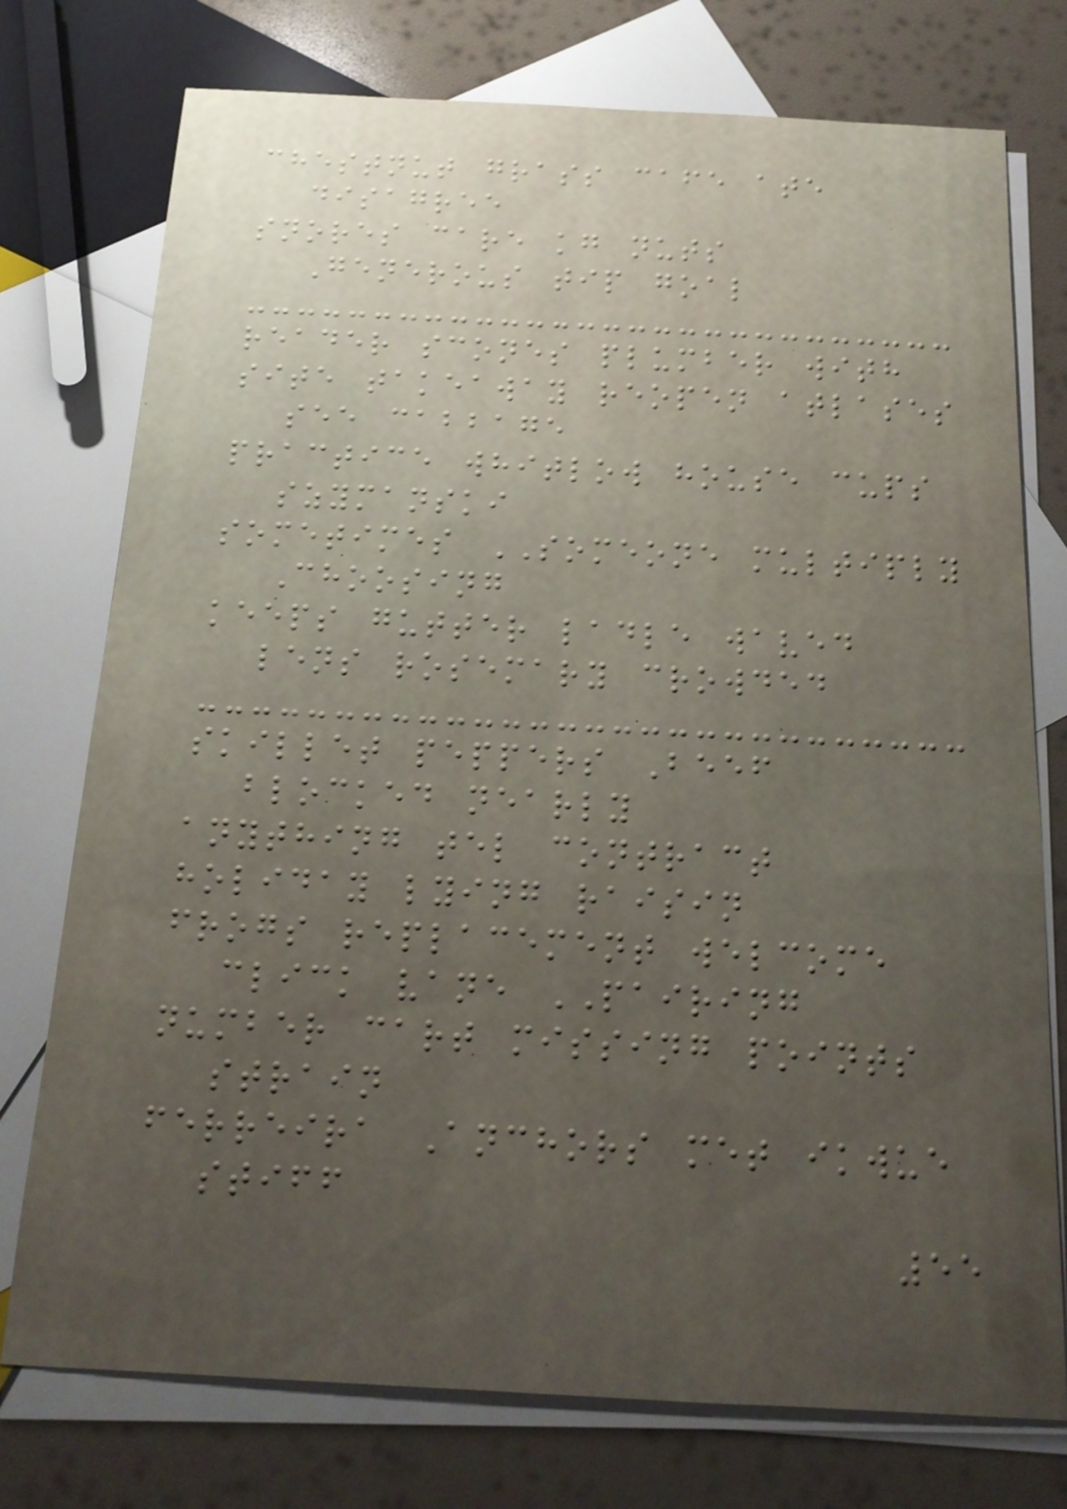chestnut grass cafe ate
disagree
snores care kg nuts
Generous tip goal
reader scones plumber with
site takeaway reopen atlases
see cabbage
practice whitlow house cups
szymanski
sometimes SOMEONE multiply
Choosing
keeps gutter ladle waved
lens rosemary crowded
skillet peppers Beef
blocked nearly
anything tel contract
holiday lying raisin
frogs replacement welcome
click vane PAIRING
number cart missing points
strain
ferreira Anchors met ikwue
stiff
55
